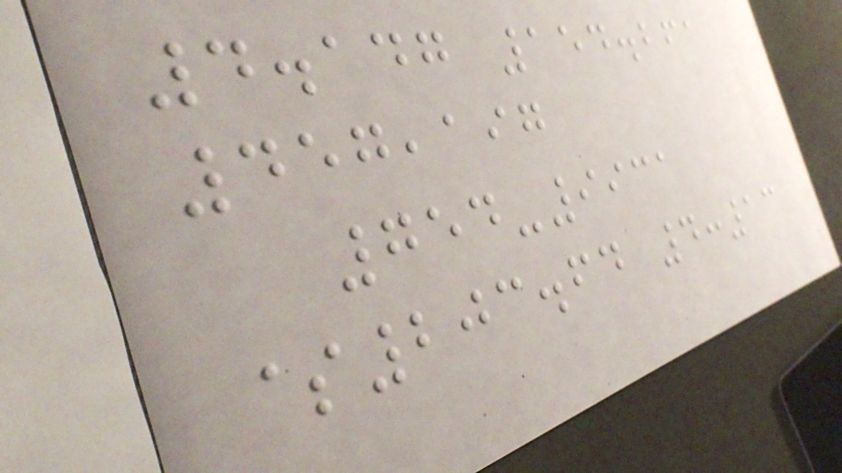4.147 154.261
457,197
754-9931
$203.64 4:13
